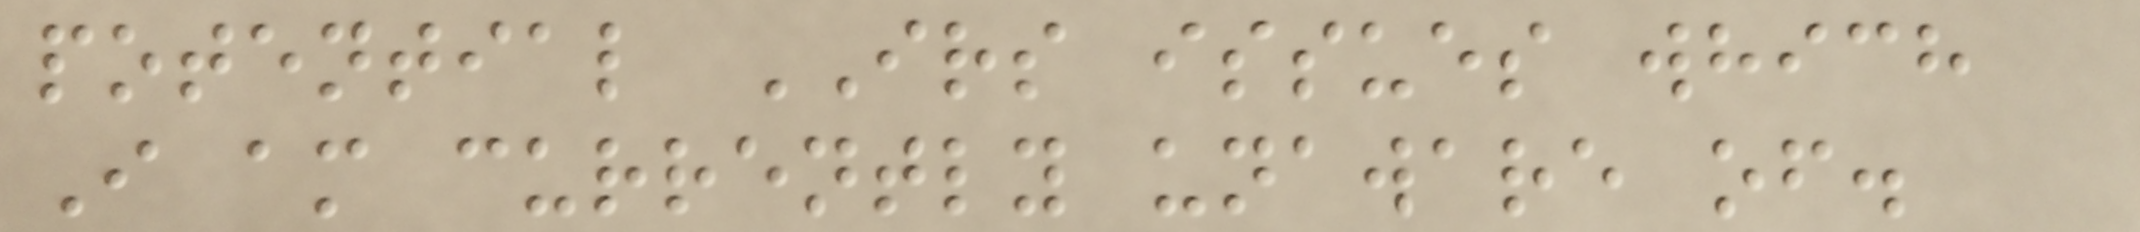potential IRS issues which
I am currently unaware of.
